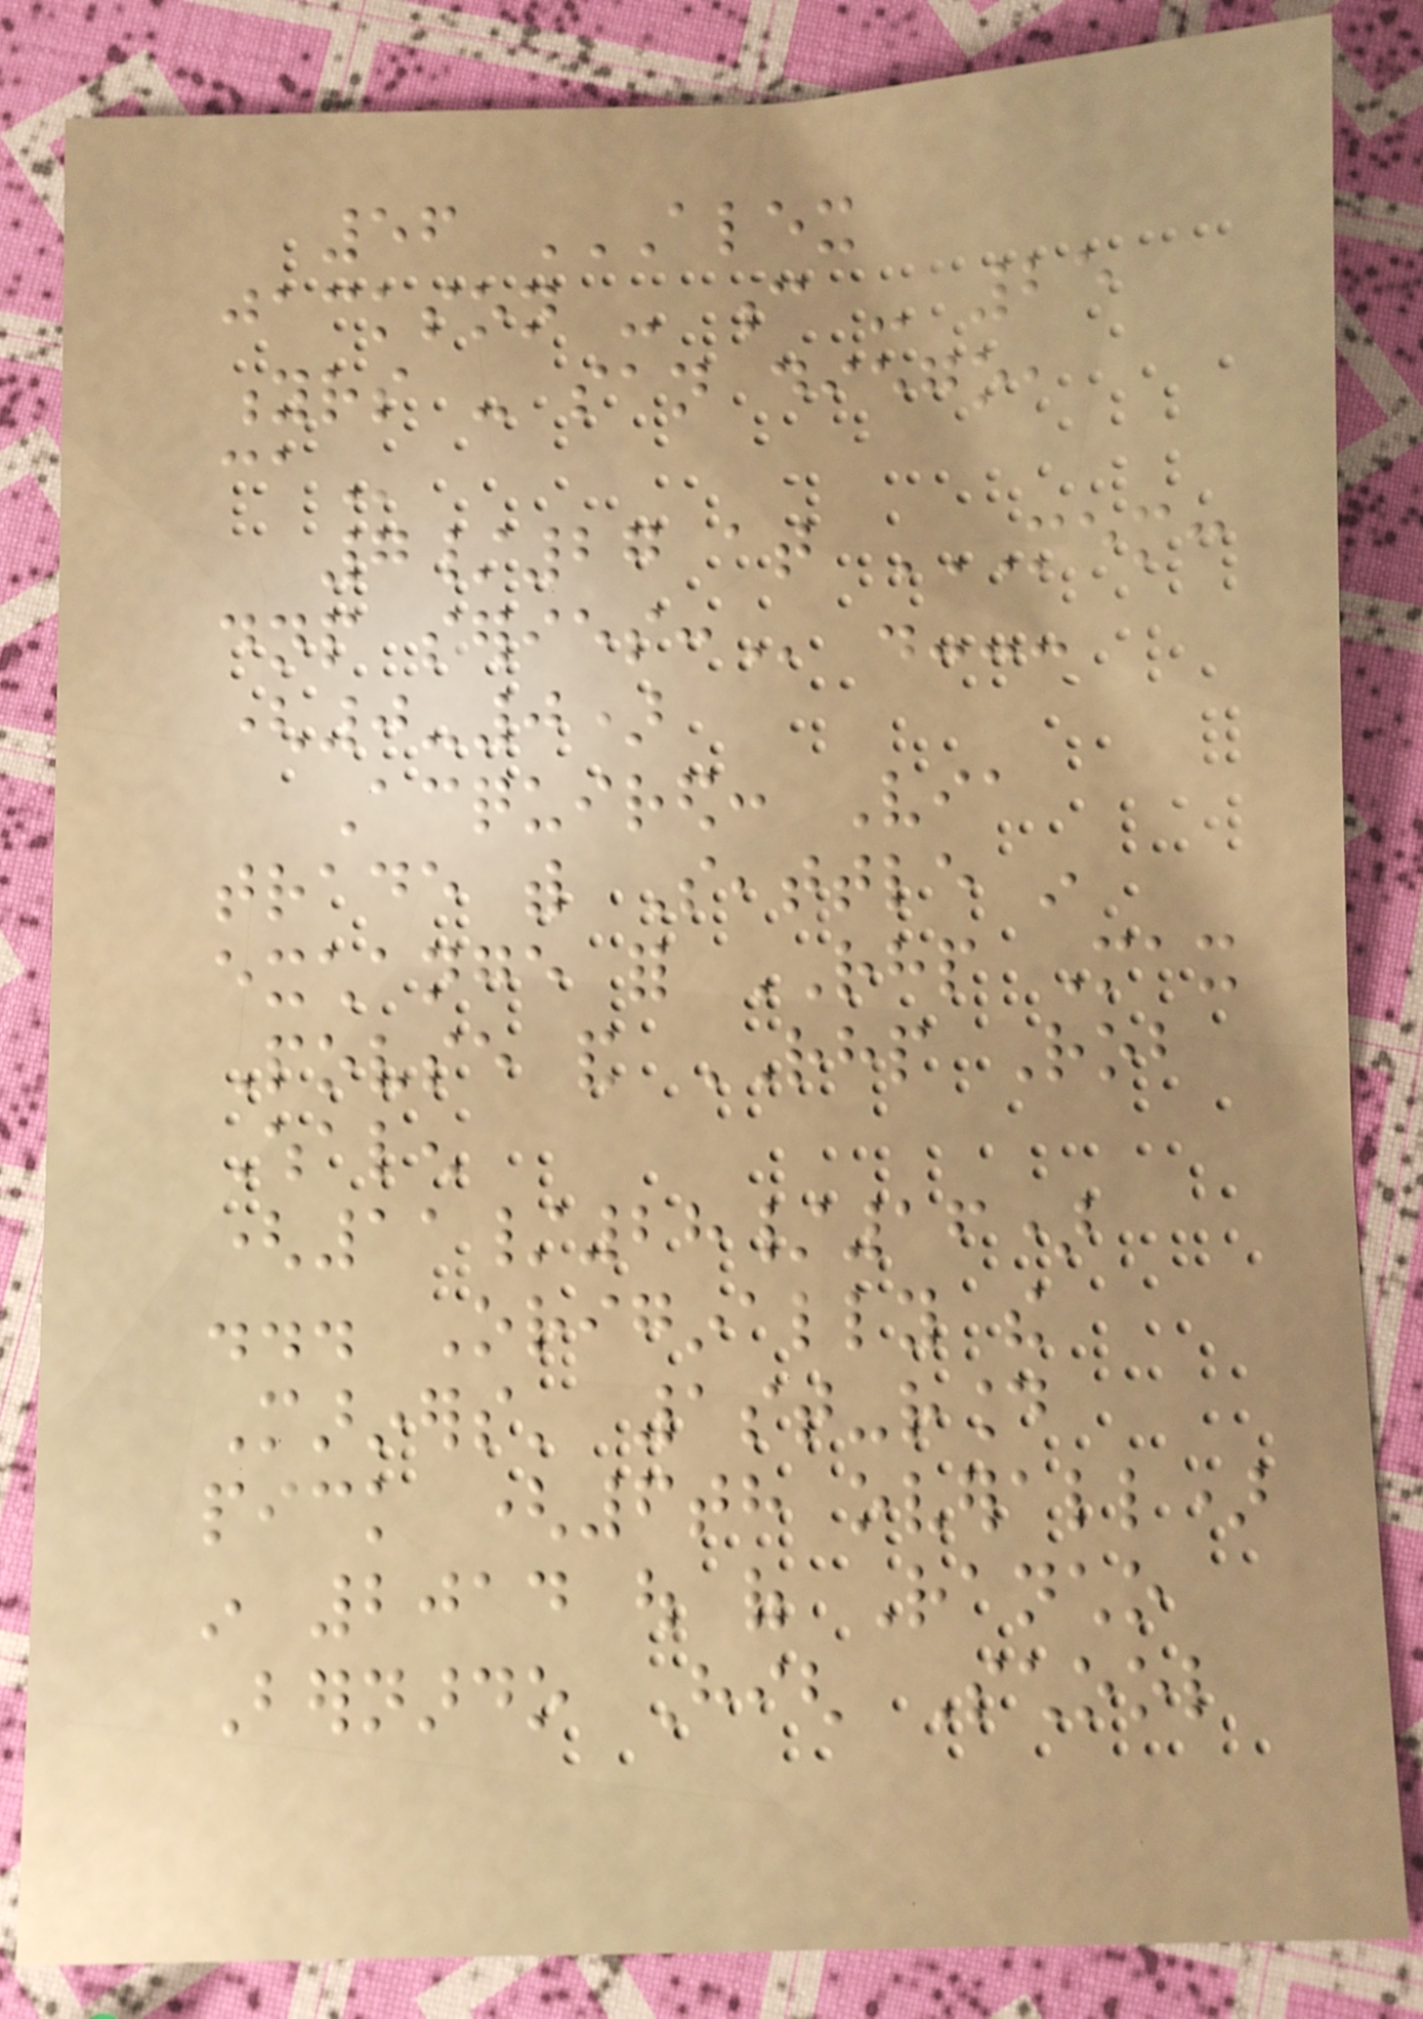56 ALEX
JACKSON - C - 25
YRS - SAN DIEGO,
CA
7/27 at MEM:
DNP SERIES: .---
(0-0)
Acquired: Via
trade with Seattle in
exchange for RHP Max
Povse and RHP Rob
Whalen
(11/28/16)
... Originally the
Mariners' 1st-round
pick (6th overall)
in 2014 out of Rancho
Bernardo High School
